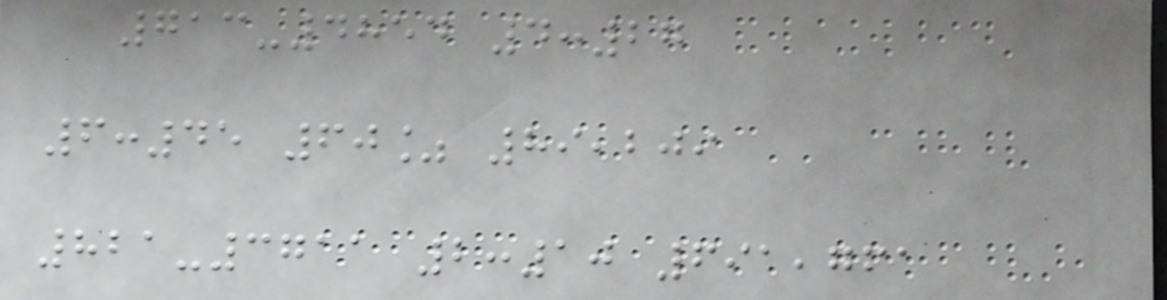713-4854 4:27
6:45 60% 89,209
821-3711 2:10 691,761
